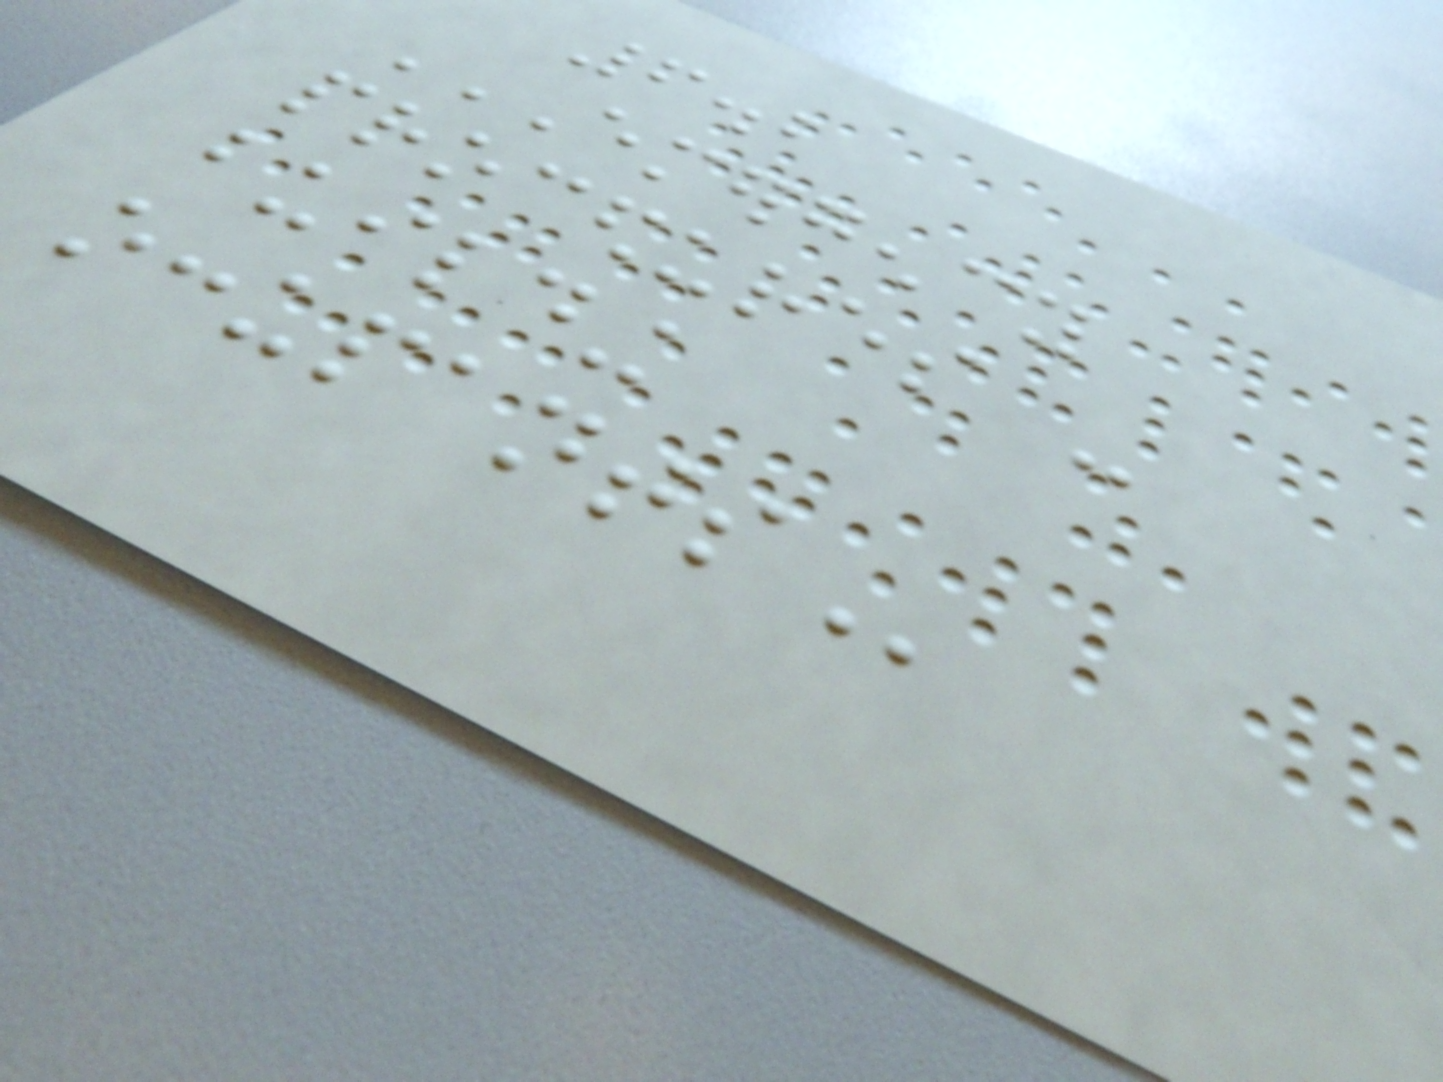6.2
EMERGENCY
PROCEDURES -
BUILDING
OCCUPANTS
